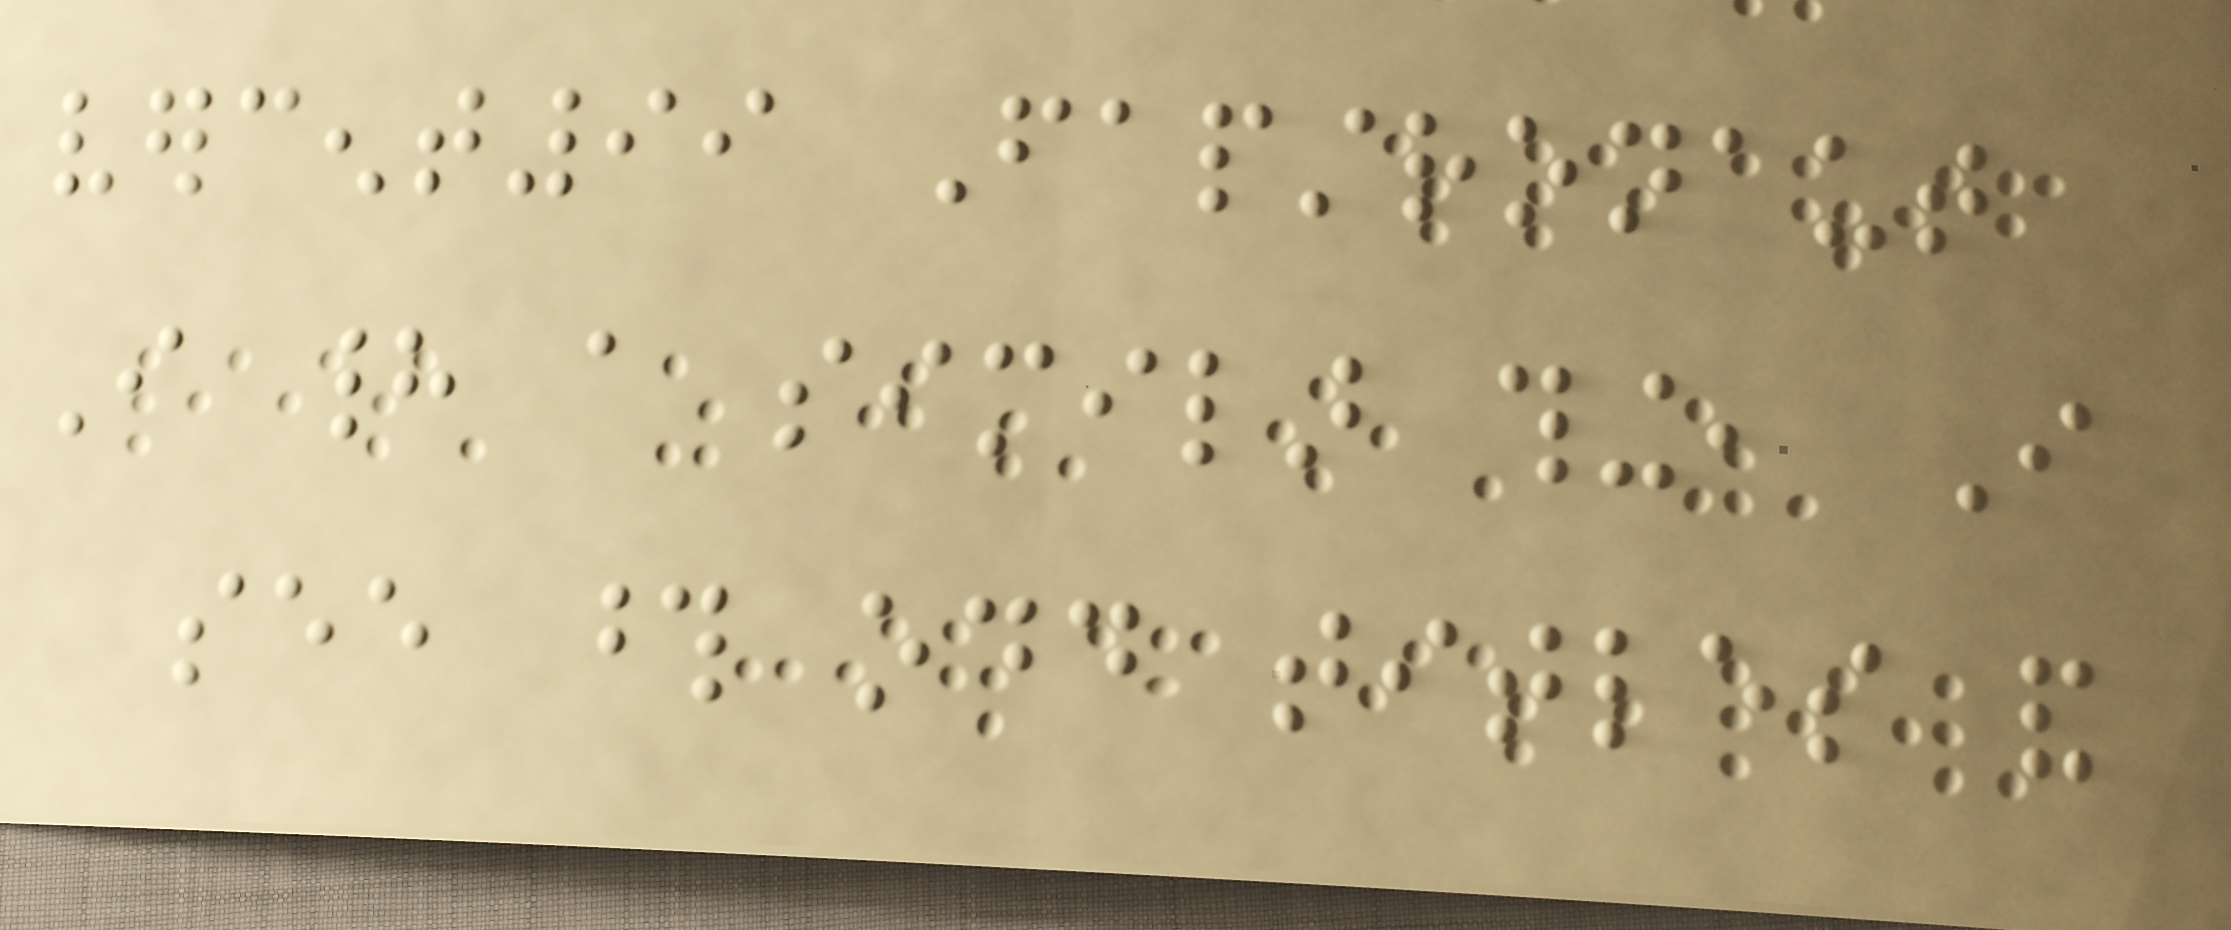vercent99 Fapstronaut
I had a similar thing, I
see those odd titles and
